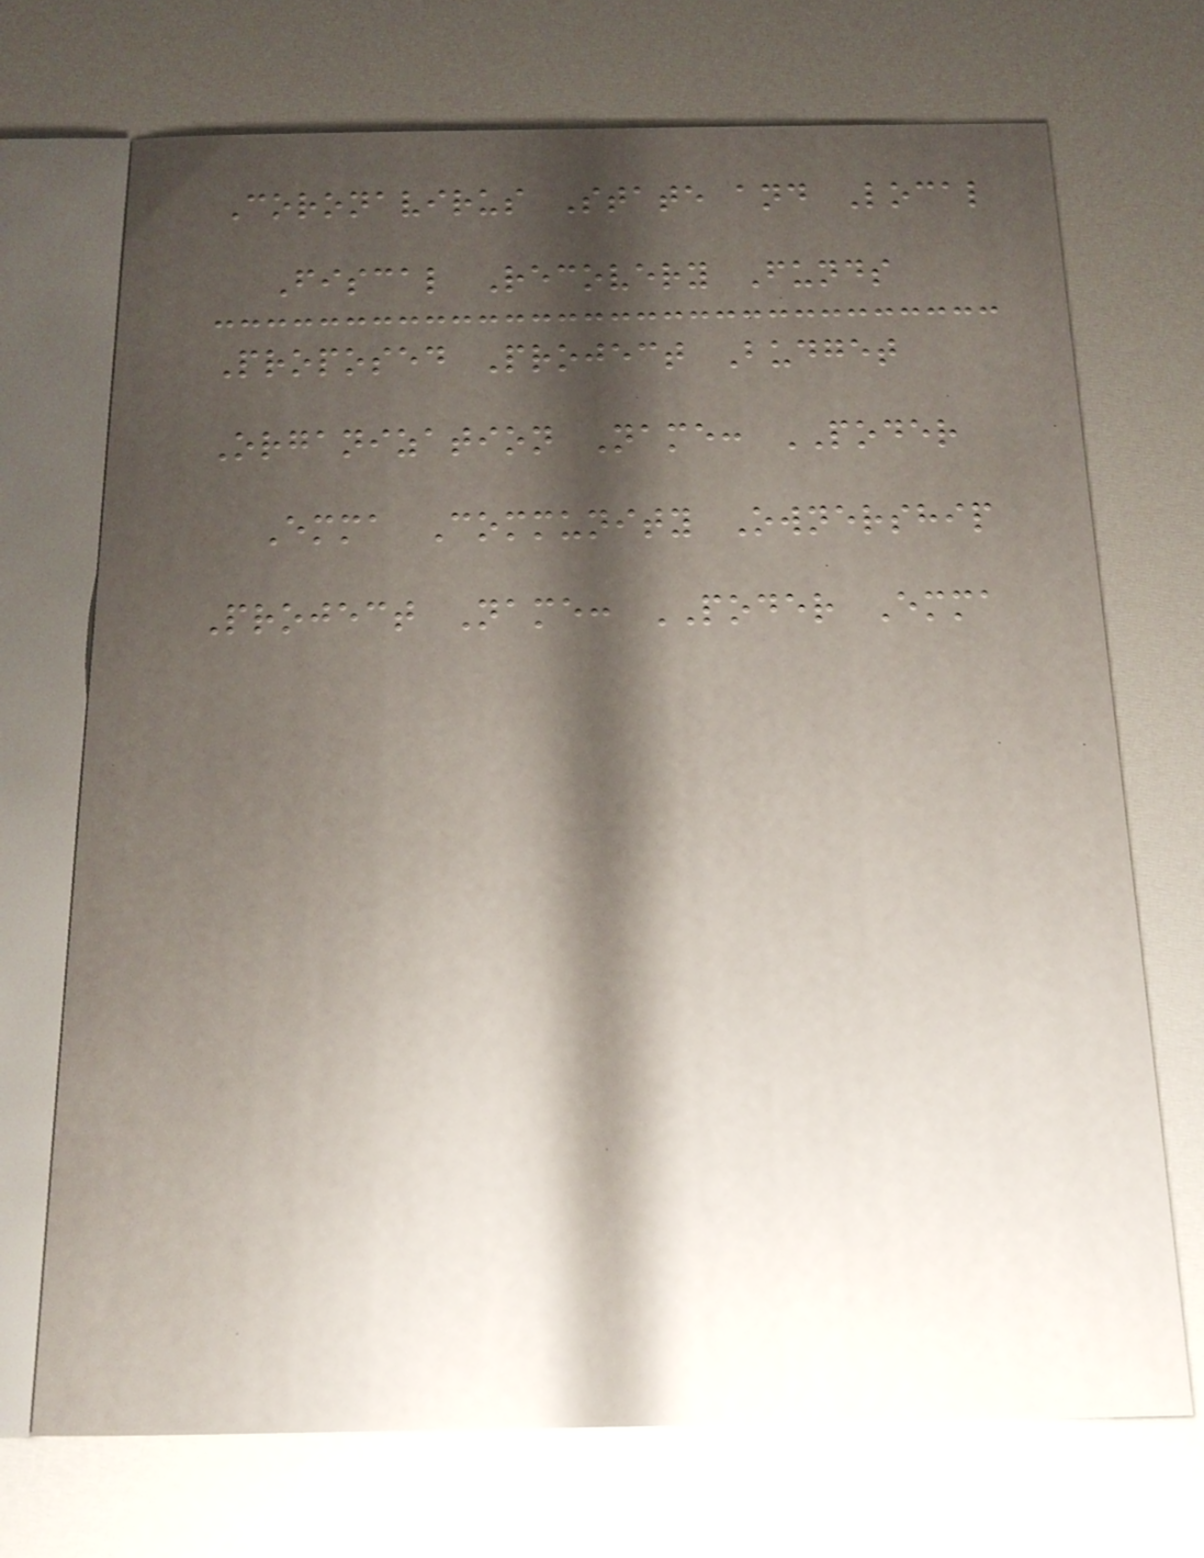Coronavirus State and Local
Fiscal Recovery Funds
Proposed Project Budget
Organization Name: PODER
Emma Community Ownership
Project Name: PODER Emma
